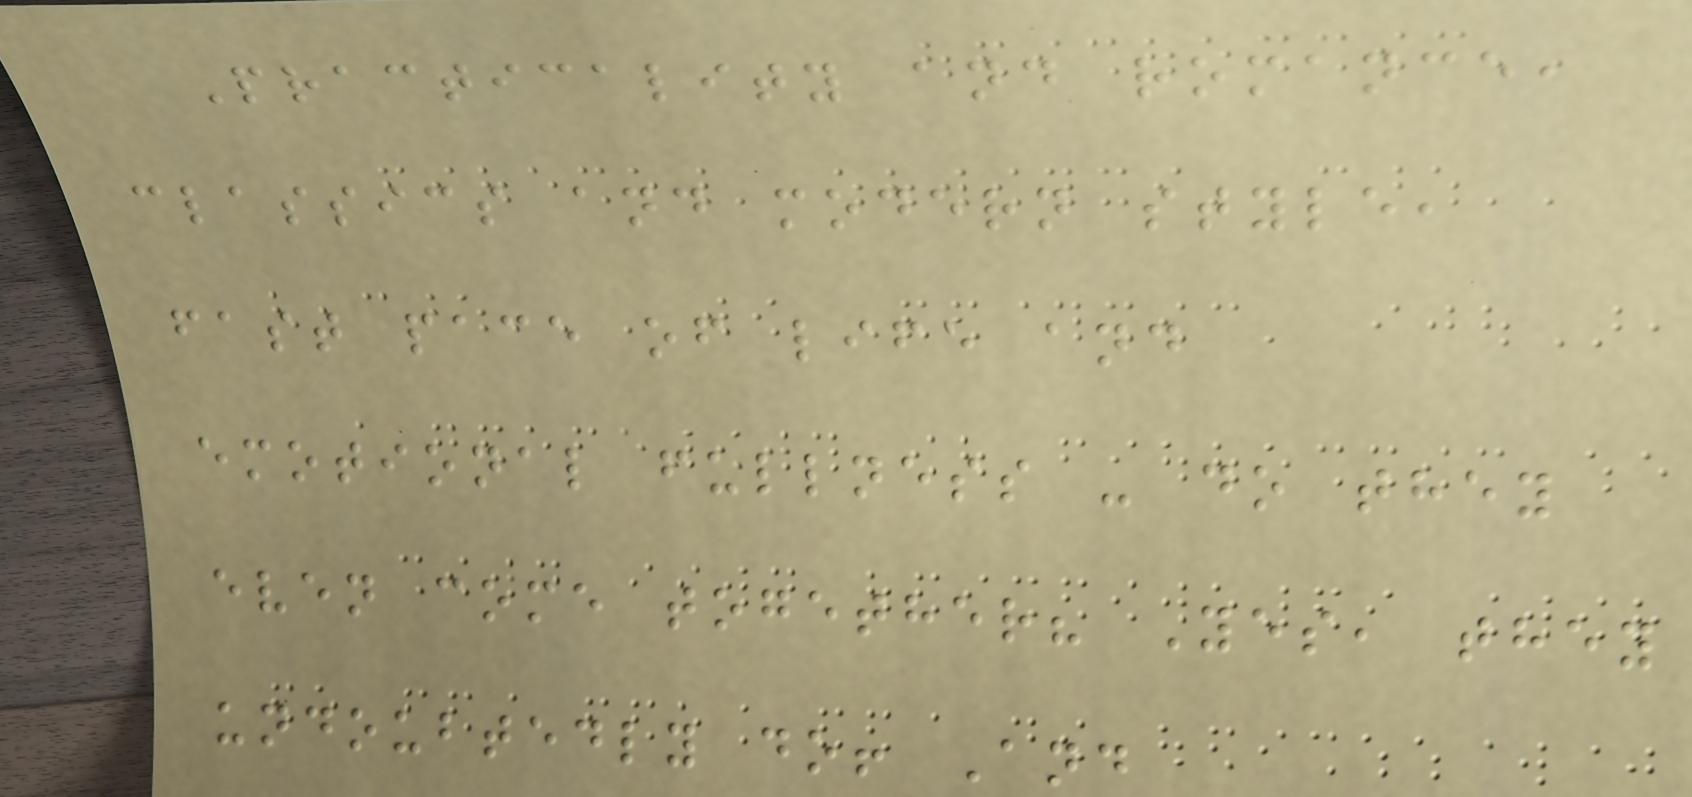Practicality and romance,
classics and modern style,
fast pace of life and
emotional fullness - do they
even come together? Yes, they
undoubtedly do! And
